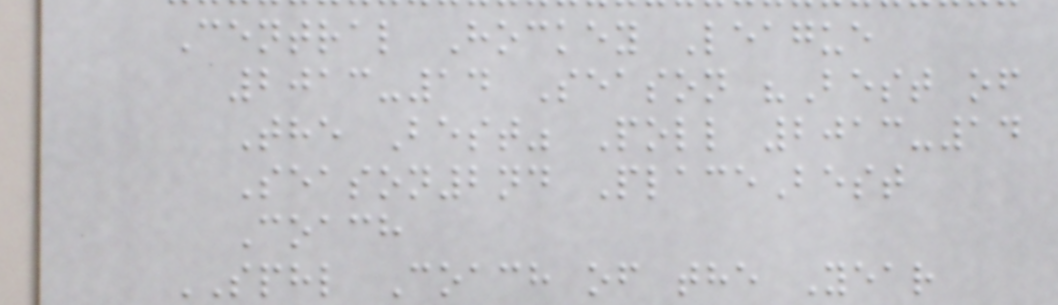Central Hockey League
2013-14 Season "Best of
The Best" Poll 2013-14
Season2nd PlaceBest
Coach
SPHL Coach of the Year
